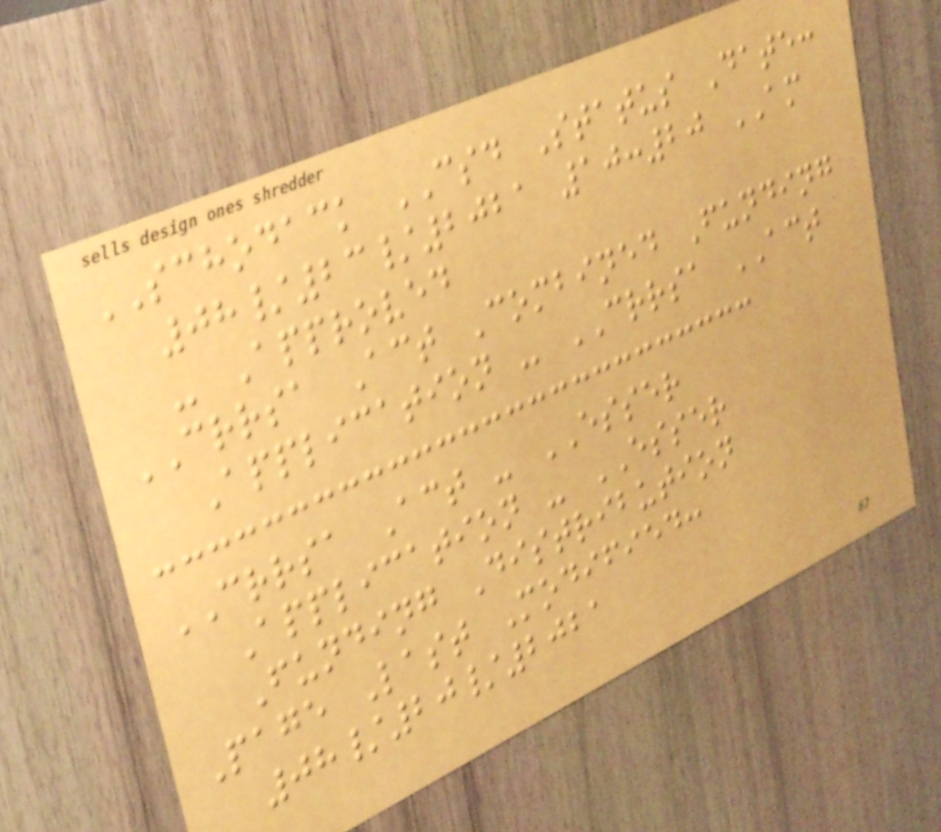SCHODACK CSD Status Date:
08/23/2021 10:20 AM
- Approved
CRRSA Act Combined Funding
Application - CRRSA ACT
CRRSA Act - ESSER
Application - ESSER
Funding Distribution
Page Last Modified:
08/20/2021
